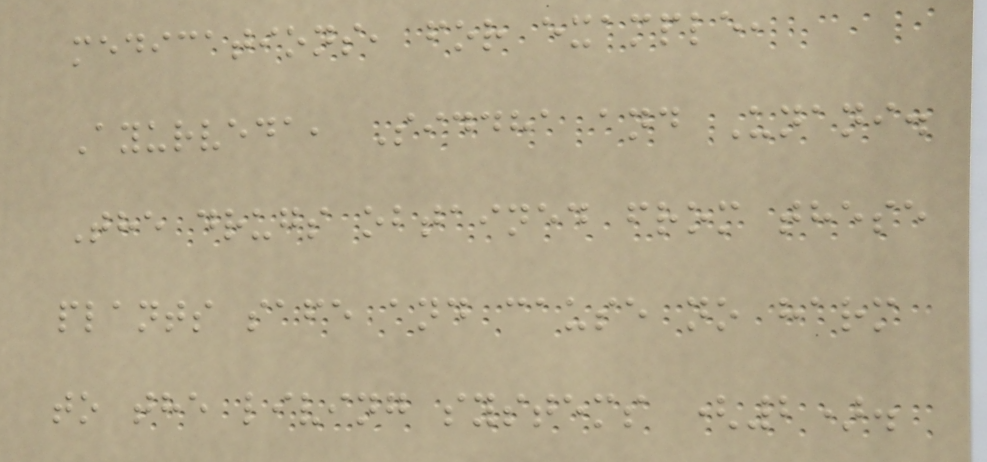medications, for example,
Ayurveda, Siddha and Unani.
The drugs obtained from these
plants safe and cause no harm
to the living systems (2).
